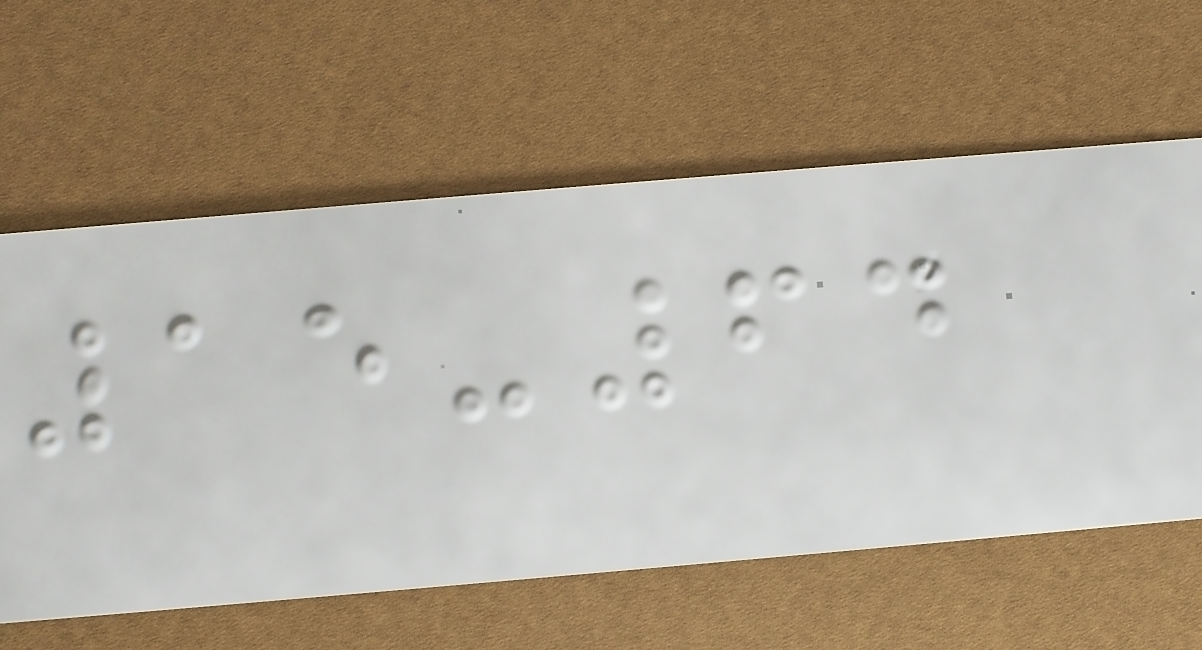15-64
